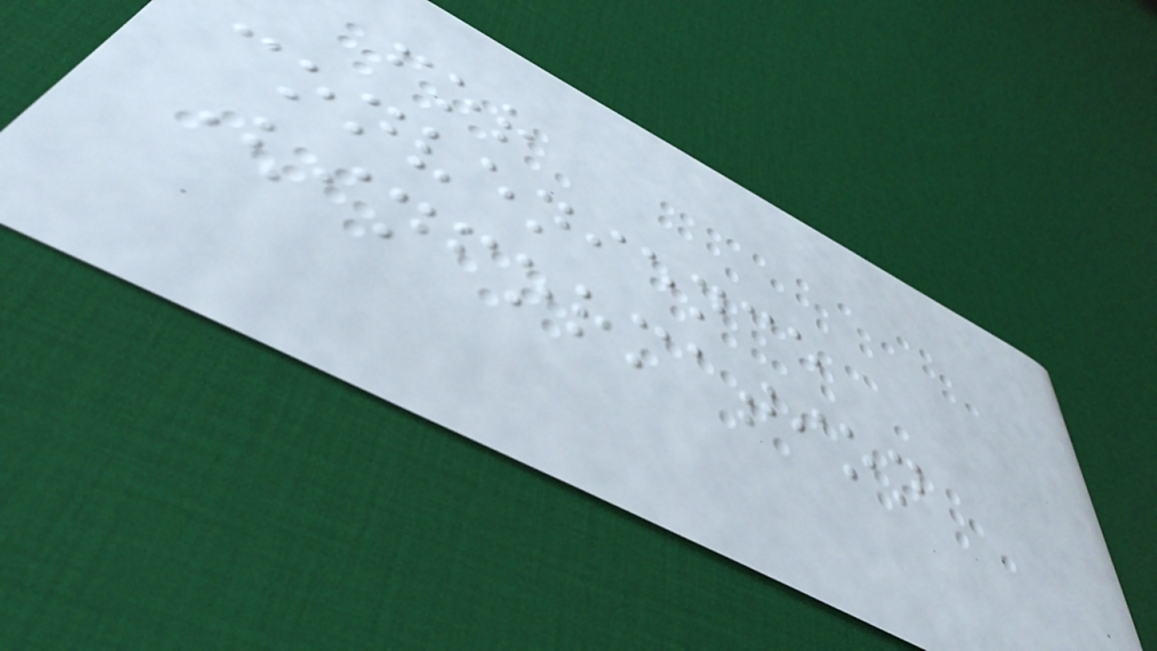for
convenience
(information
